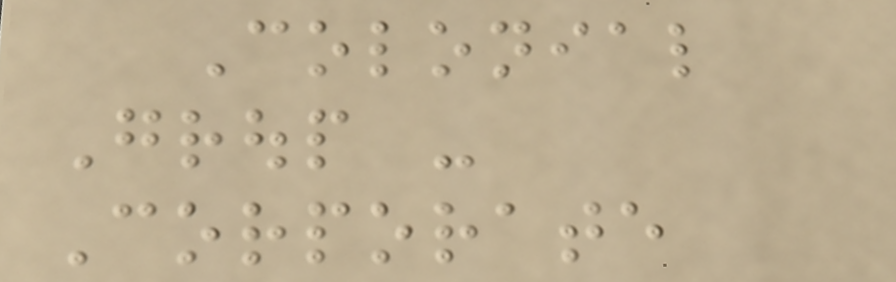Colonial
Group -
Corporate
